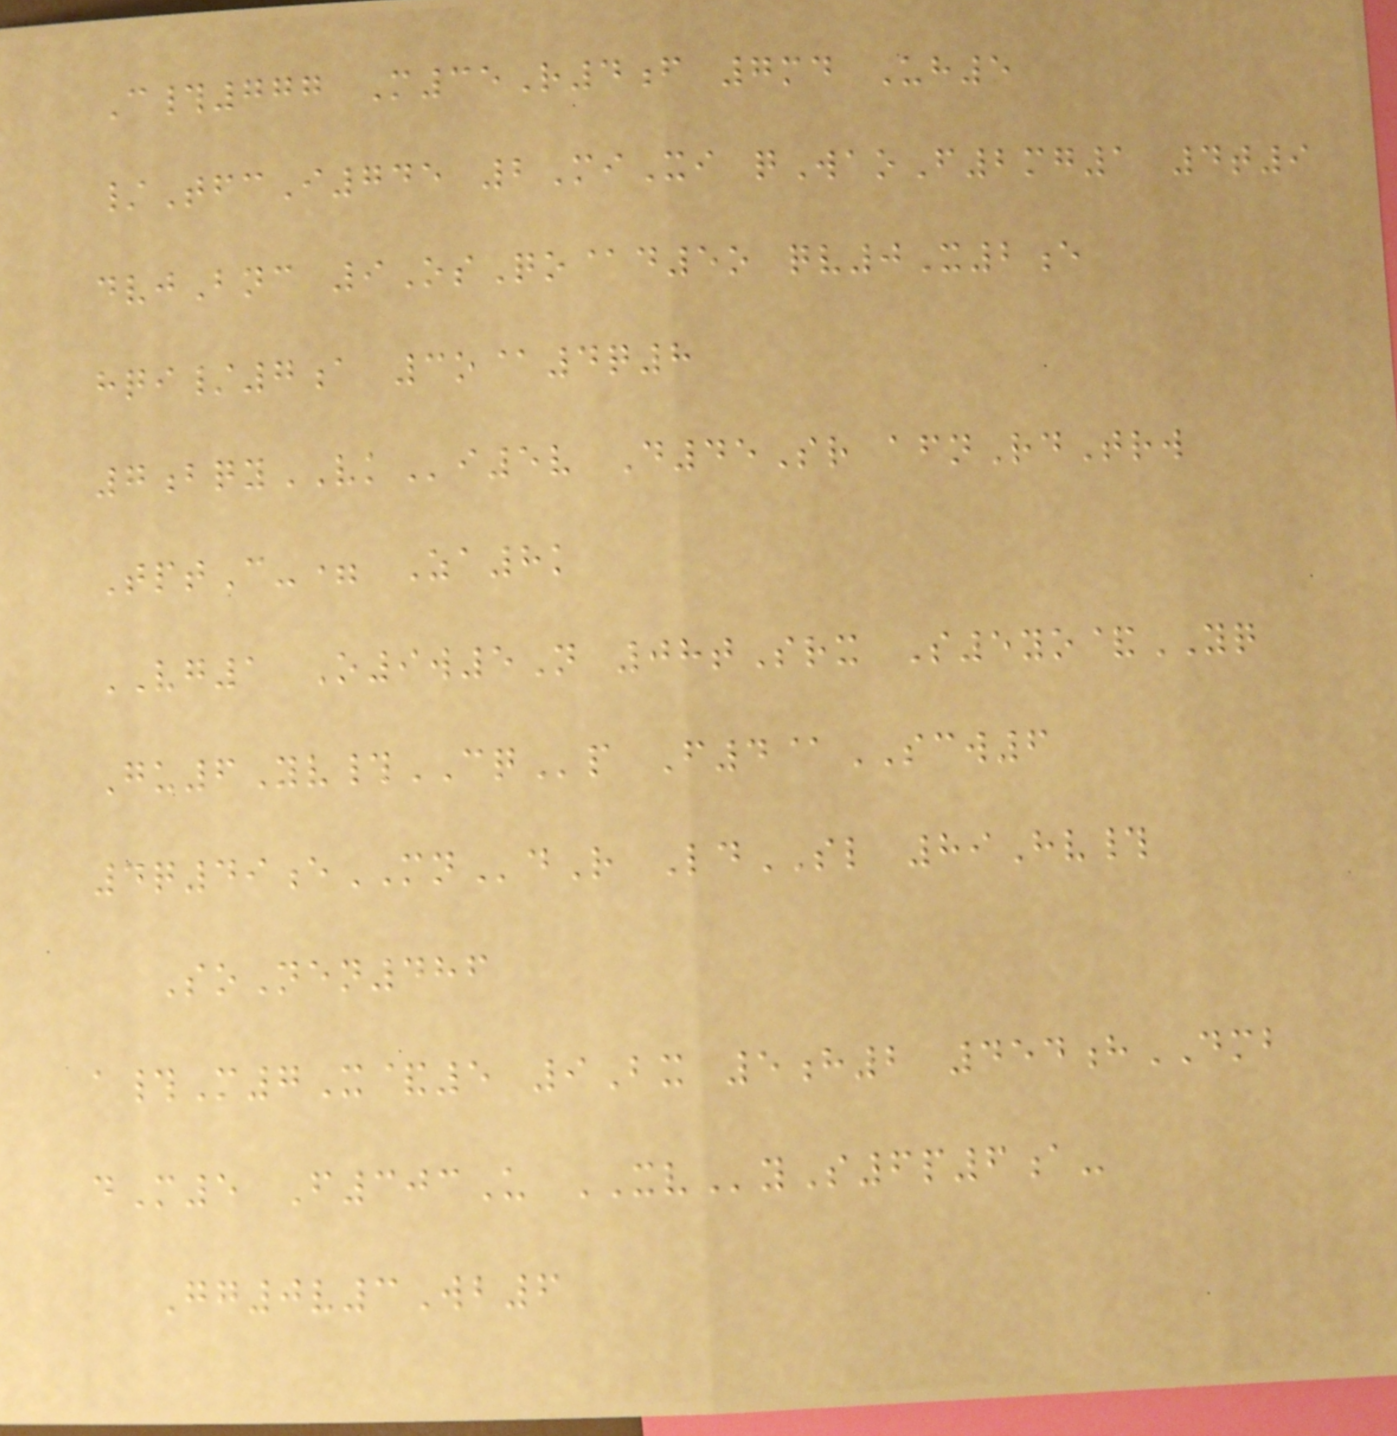C#777 M35R4f 7md Uh5
/TfcI745 2MiXi qWaoF2mg1 4t9
dvjBnc 9OsQo@d5o qv0X2e
hqi/7a 3o@4q8
7bqyVKi5v D45Sr afnRdTrw
TptC-= Za8k
VG1 O9w5N 08tSrx S5yo&YQ
Gu6Yv#CQp F4@SCW6
4q49eMNdR LdSL 89Hv#
SoNen486
a#M7X&5 9Bx 5h2 454hDMB
dM5 F303U XVyS6p6a-
Gg0v3Wb6
